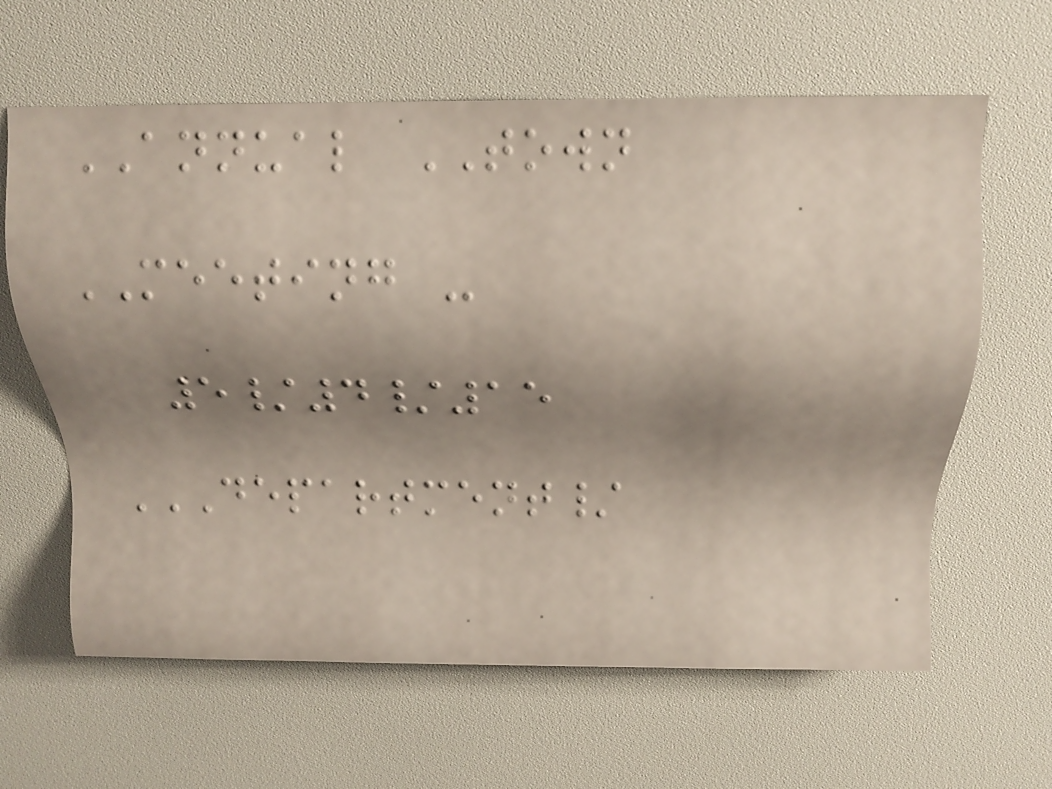ANNUAL TOWN
MEETING -
5/4/15
DEPARTMENT/
